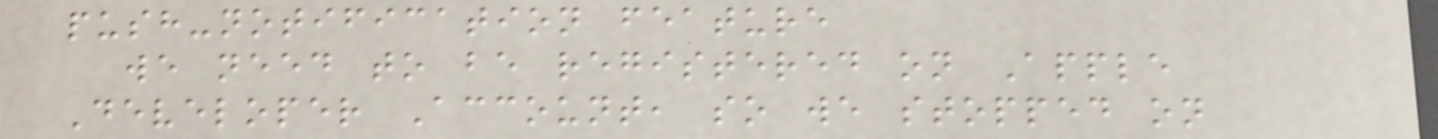push-notification feature
we need to be registered on Apple
Developer Account, so we stopped on
